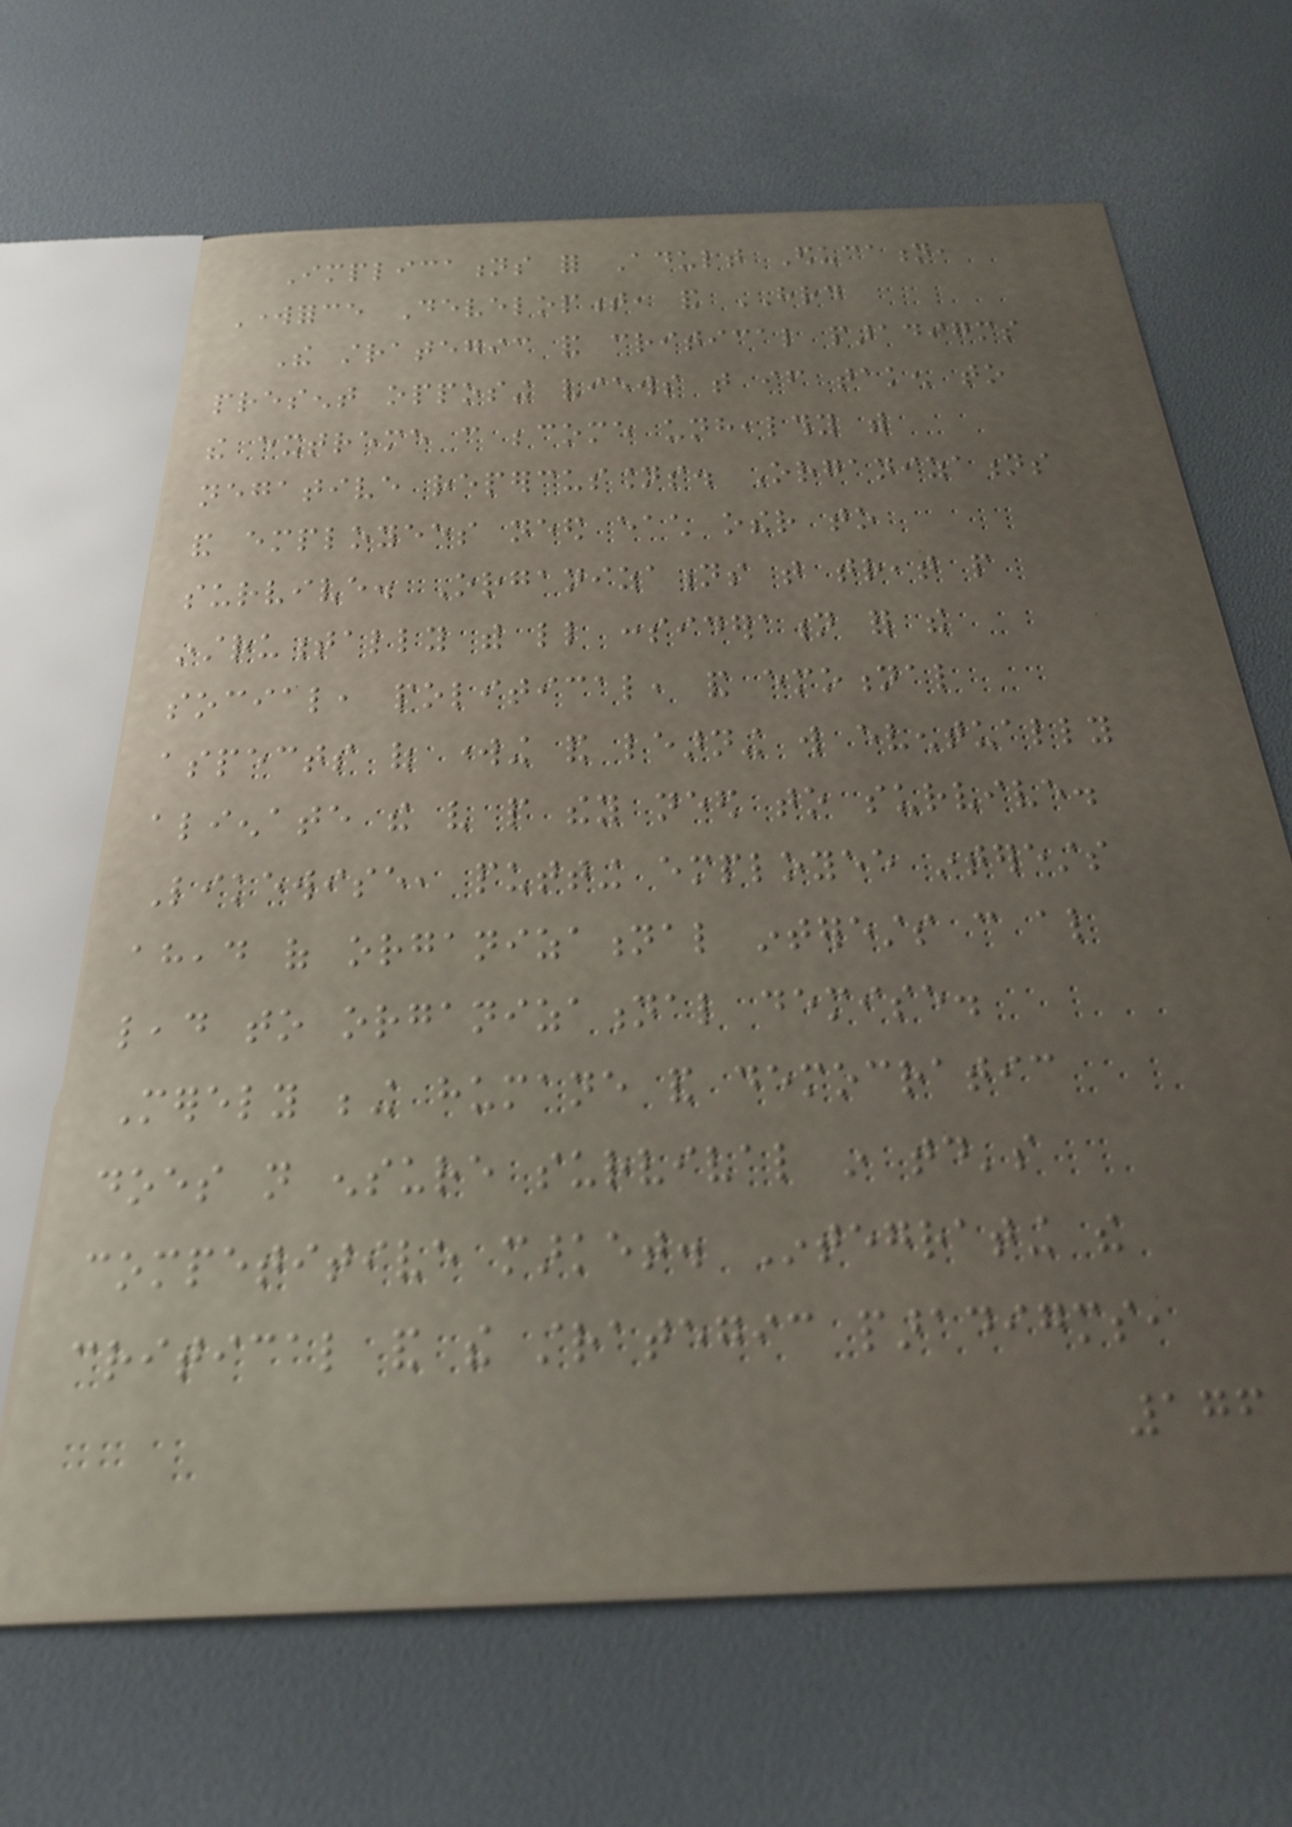Implications for Adult Education,
Workforce Development, and HRD
The strategic and critical paradigms
present opposing views that if taken to
the extreme can become unhealthy with
negative repercussions. Organizations
and employees need each other to
survive. Organizations that treat people
instrumentally with little consideration for the
social, political, and emotional
aspects of working and learning will eventually
alienate the very people they need to survive.
Likewise, putting employee interests
ahead of organizational interests can also
lead to organizational demise.
Merely being humane and democratic
does not ensure survival in today's
competitive market. Integrating the
critical and the strategic paradigms,
176
